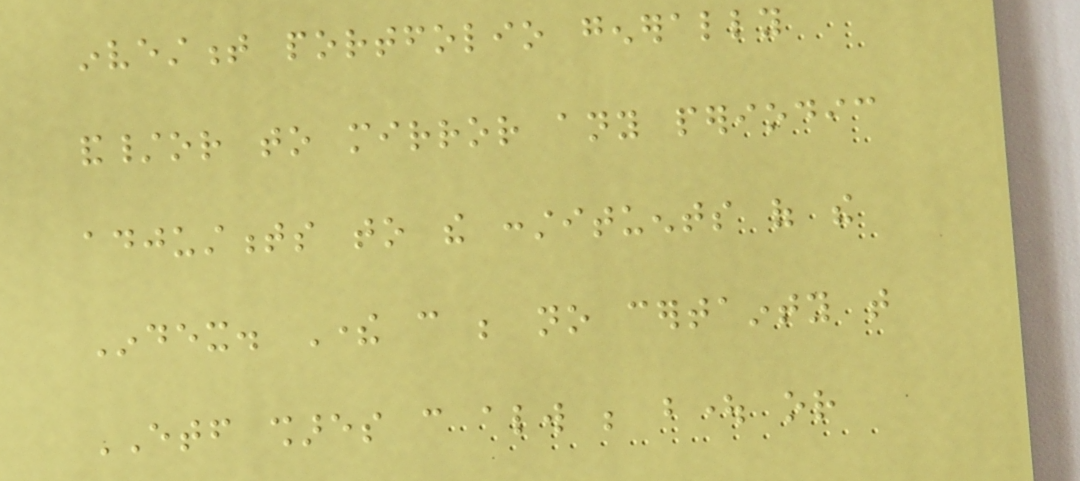investment portfolio generally
and/or to mirror any periodic
adjustments to the constituents of the
Index. There can be no certainty that
ETF shares can always be bought or
